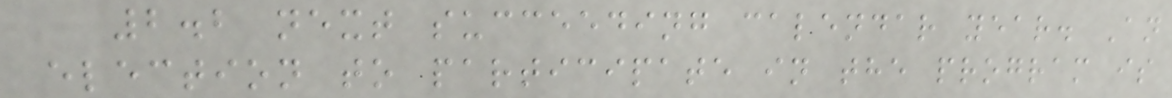2.2 next succeeding calendar year. An
election to participate in the program is
